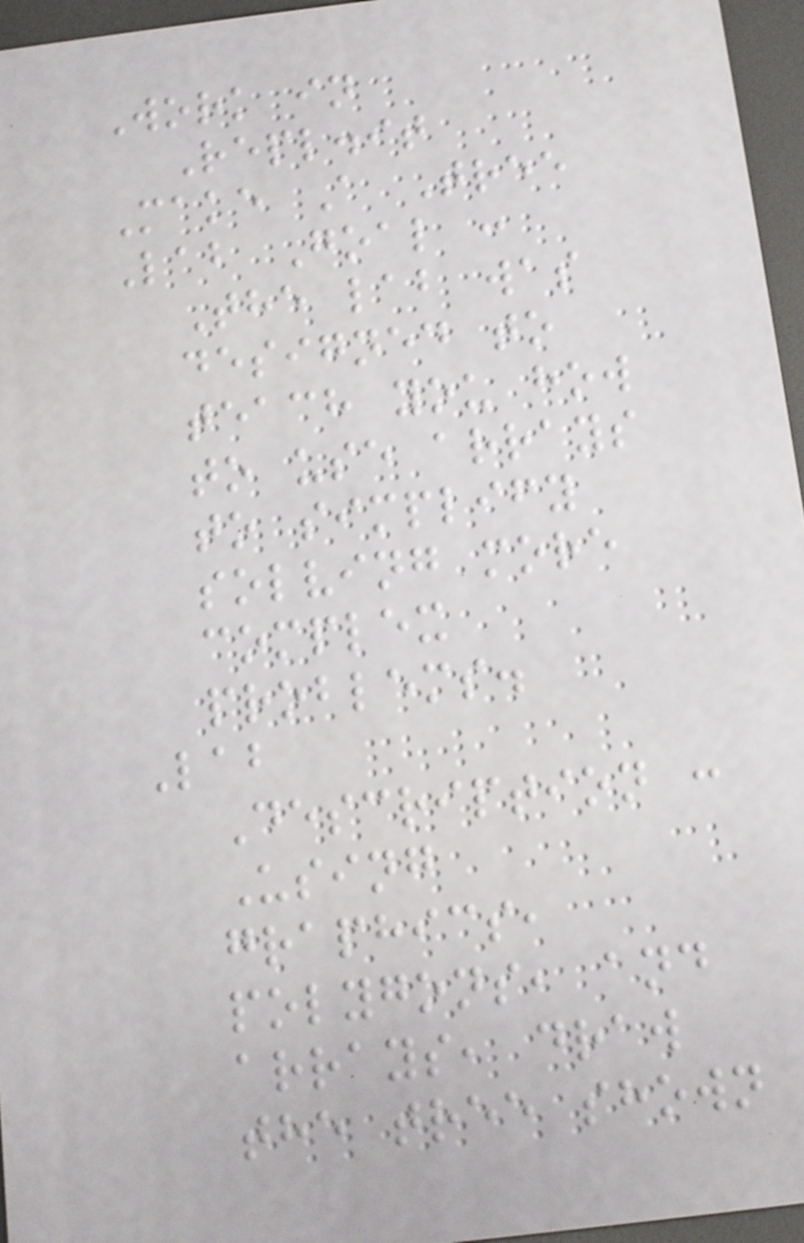Work in
Repl.it
Make A Tree
Lab Goal :
The lab was
designed to
teach you how
to use arrays
to simplify
solving more
complex
problems.
Lab
Description :
Using
graphics,
polygons, and
arrays, draw
the tree shown
